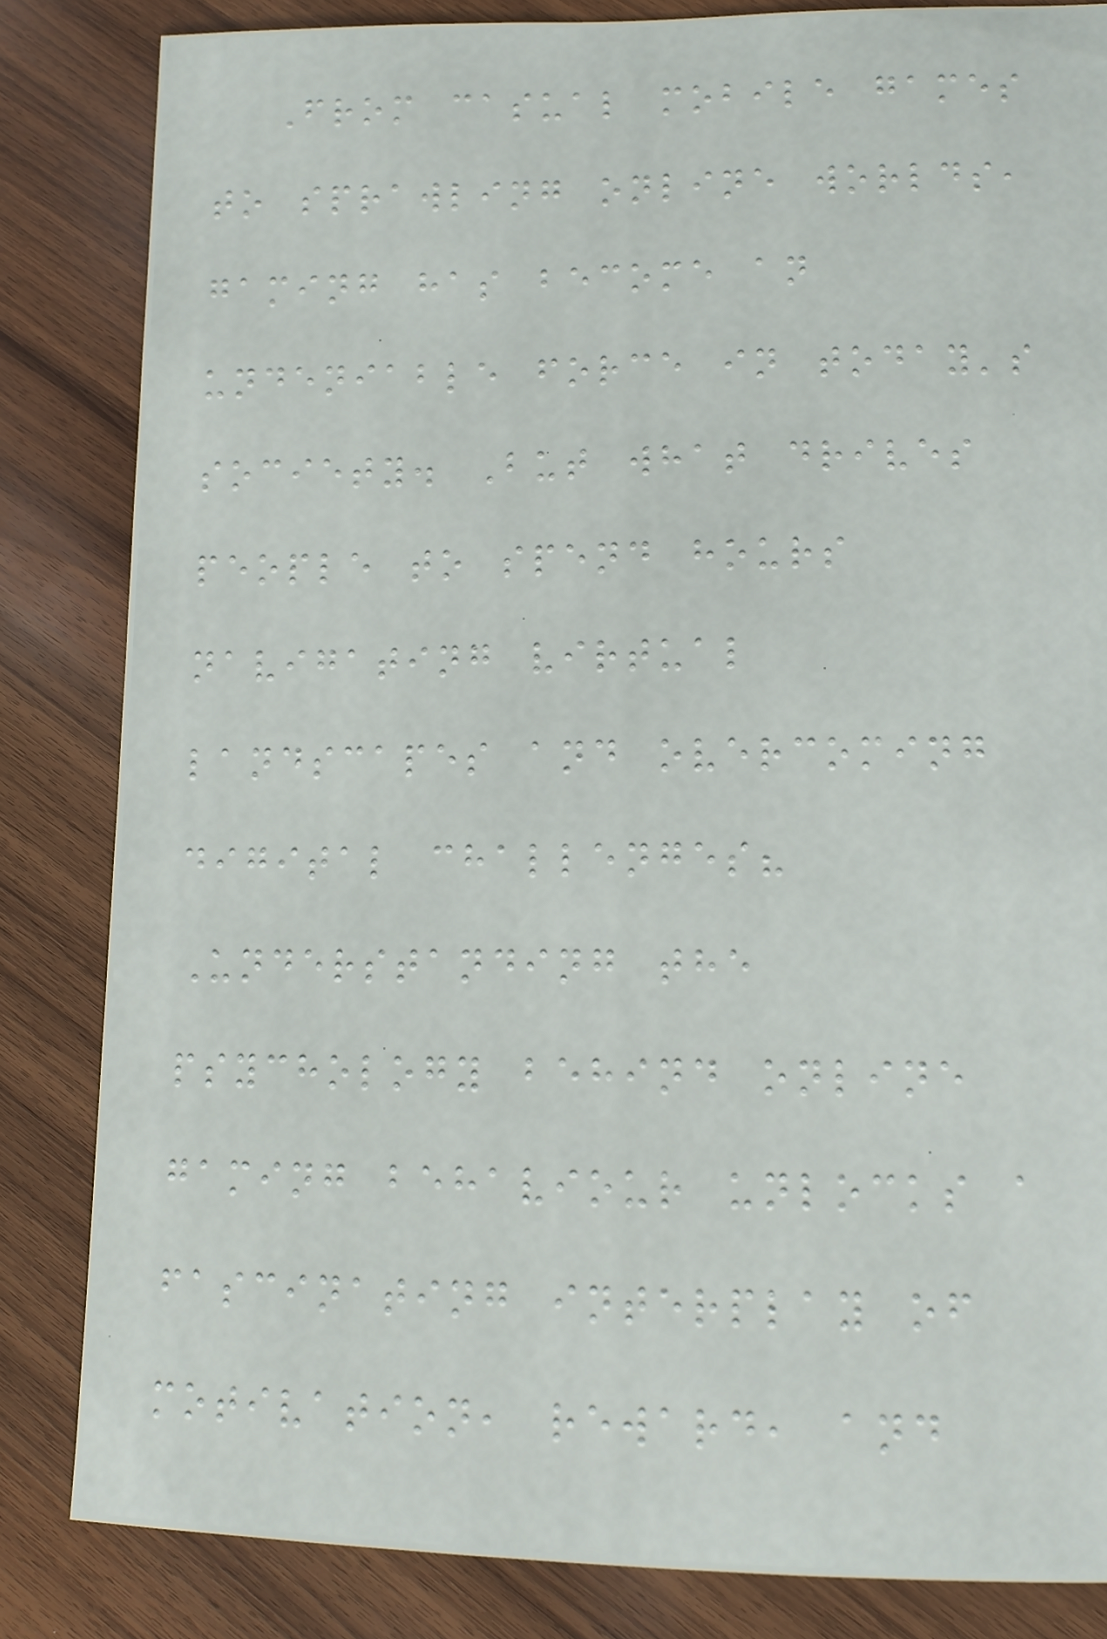From casual mobile games
to sprawling online worlds,
gaming has become an
undeniable force in today's
society. But what drives
people to spend hours
navigating virtual
landscapes and overcoming
digital challenges?
Understanding the
psychology behind online
gaming behaviour unlocks a
fascinating interplay of
motivation, reward, and
